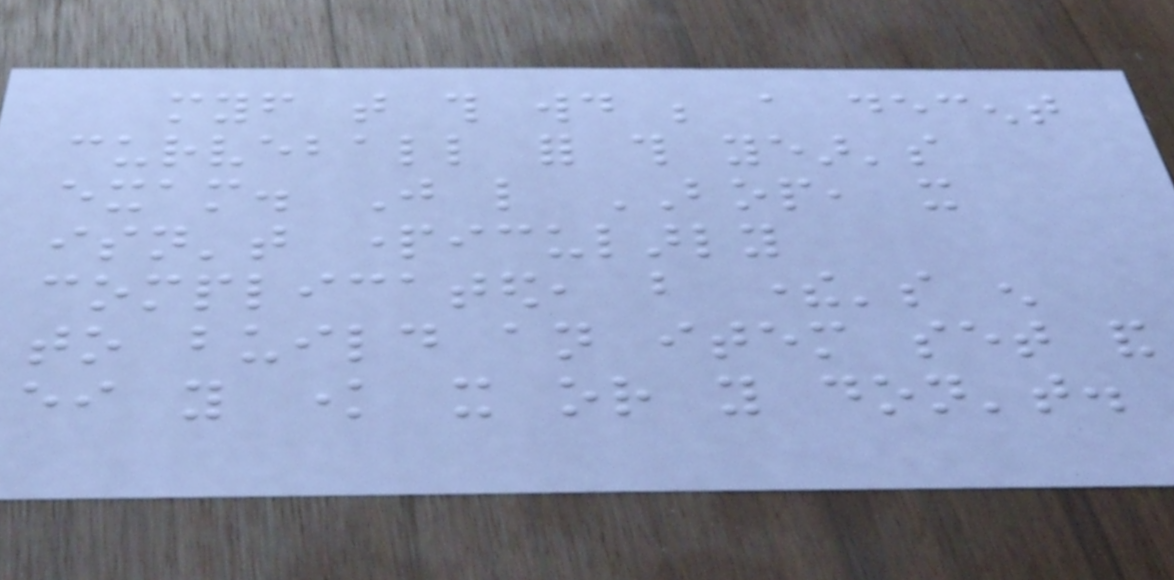myself that this would be a decent
curveball for this year's
exam. Just like BOP, it
isn't particularly
complicated, but there's enough
to build an item set and
either you know it or you don't.
